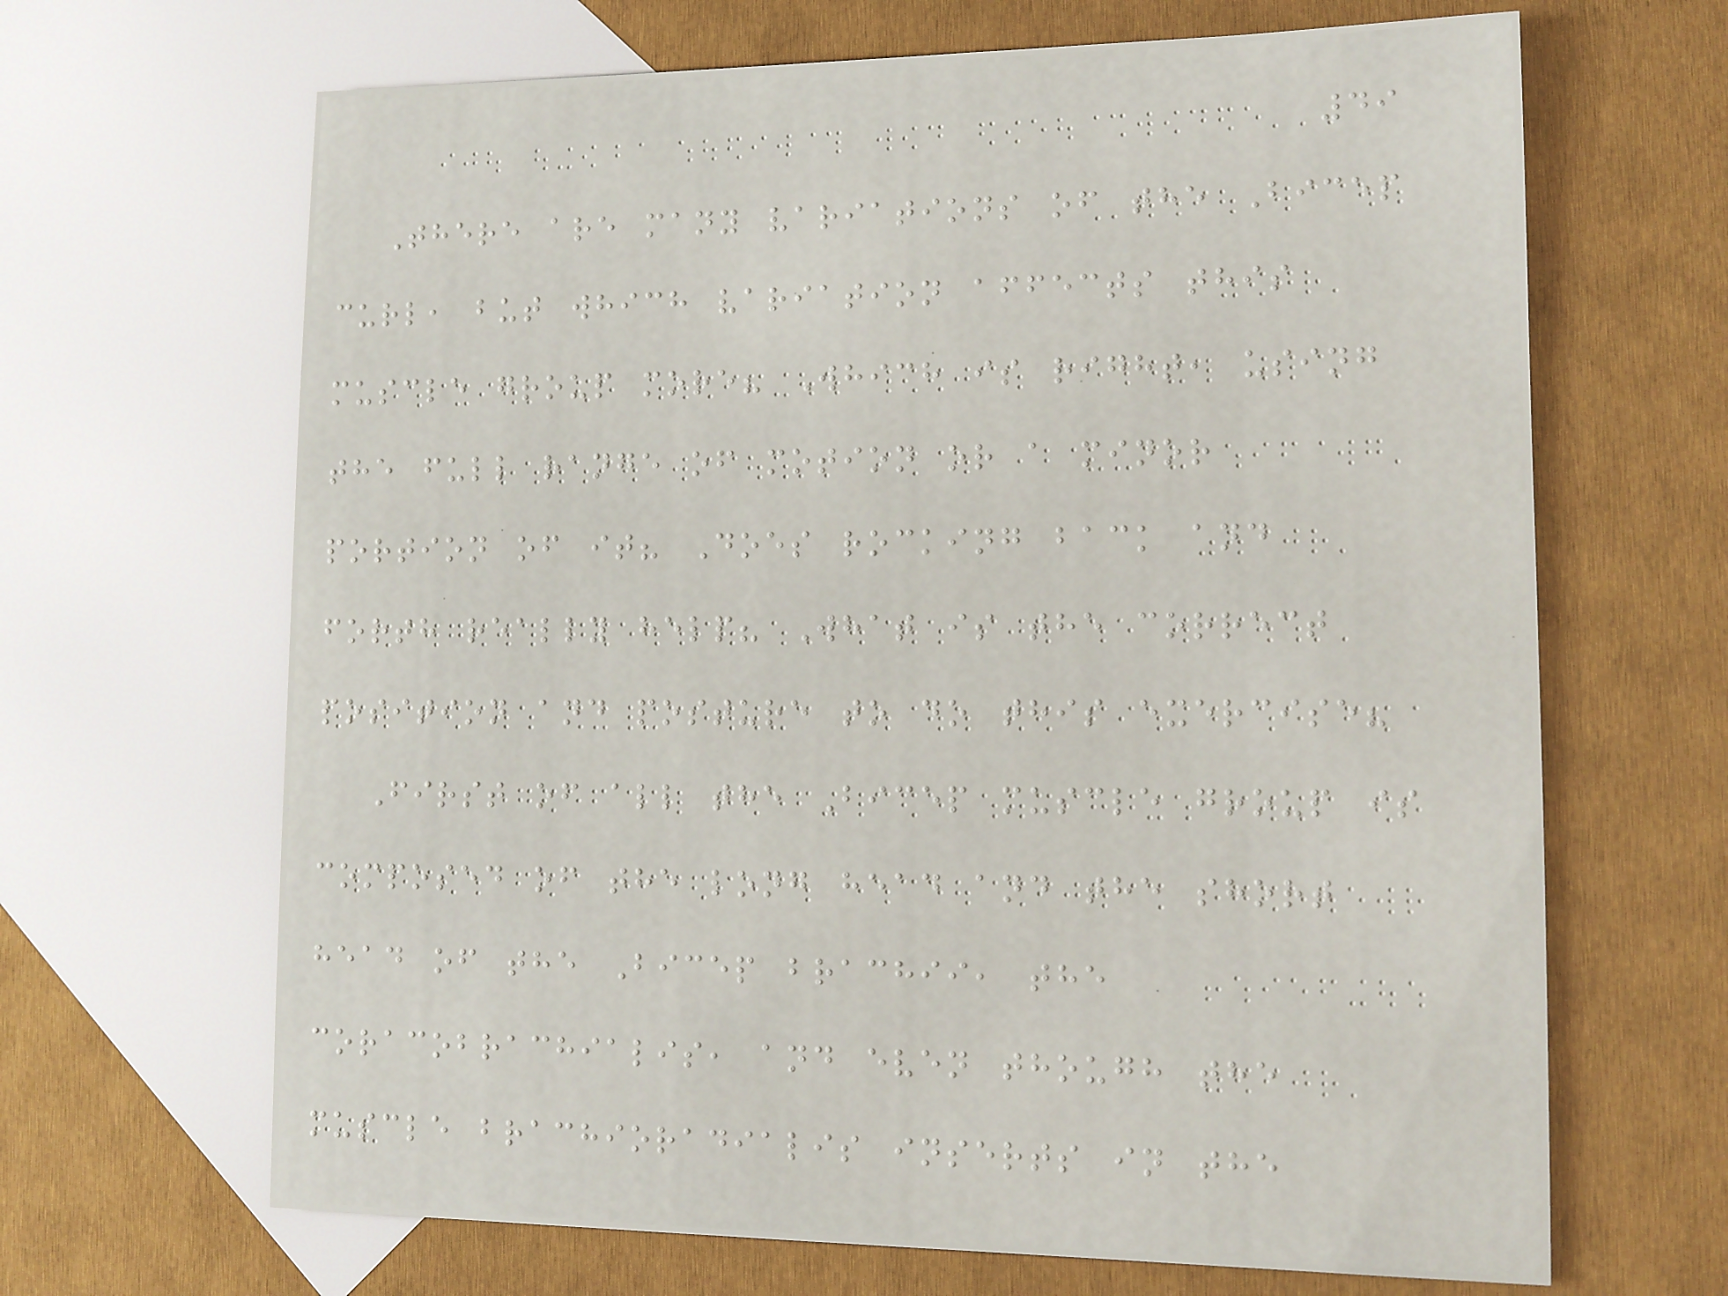49
There are many variations of the Bicep
curl, but which variation affects this
muscle group more? Which is right, using
the full range of motion or a minor
portion of it? Does rocking back and
forth really help? What is the correct
position and posture to do this exercise?
First of all the Bicep muscle group is
composed of the long head and the short
head of the Bicep brachii, the
coracobrachialis, and even though the
muscle brachioradialis inserts in the
